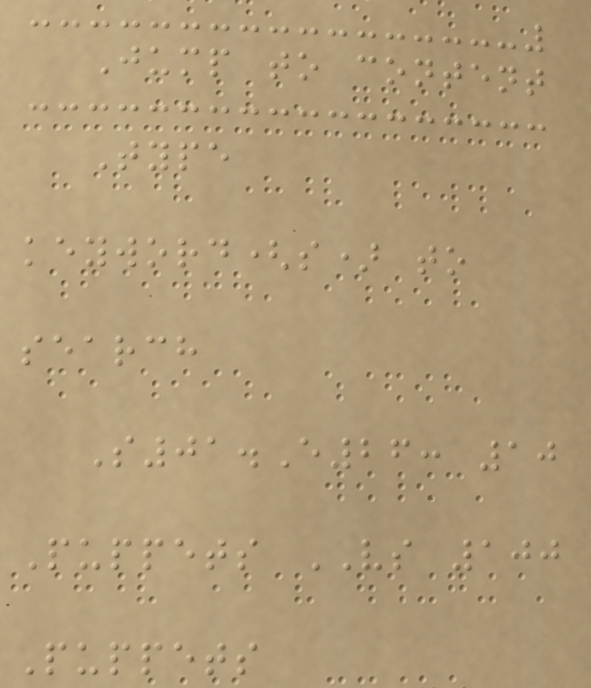Jump to content
Type
keyword(s) to
search
S01.E26: 10
Puppets VS 100
Puppets
